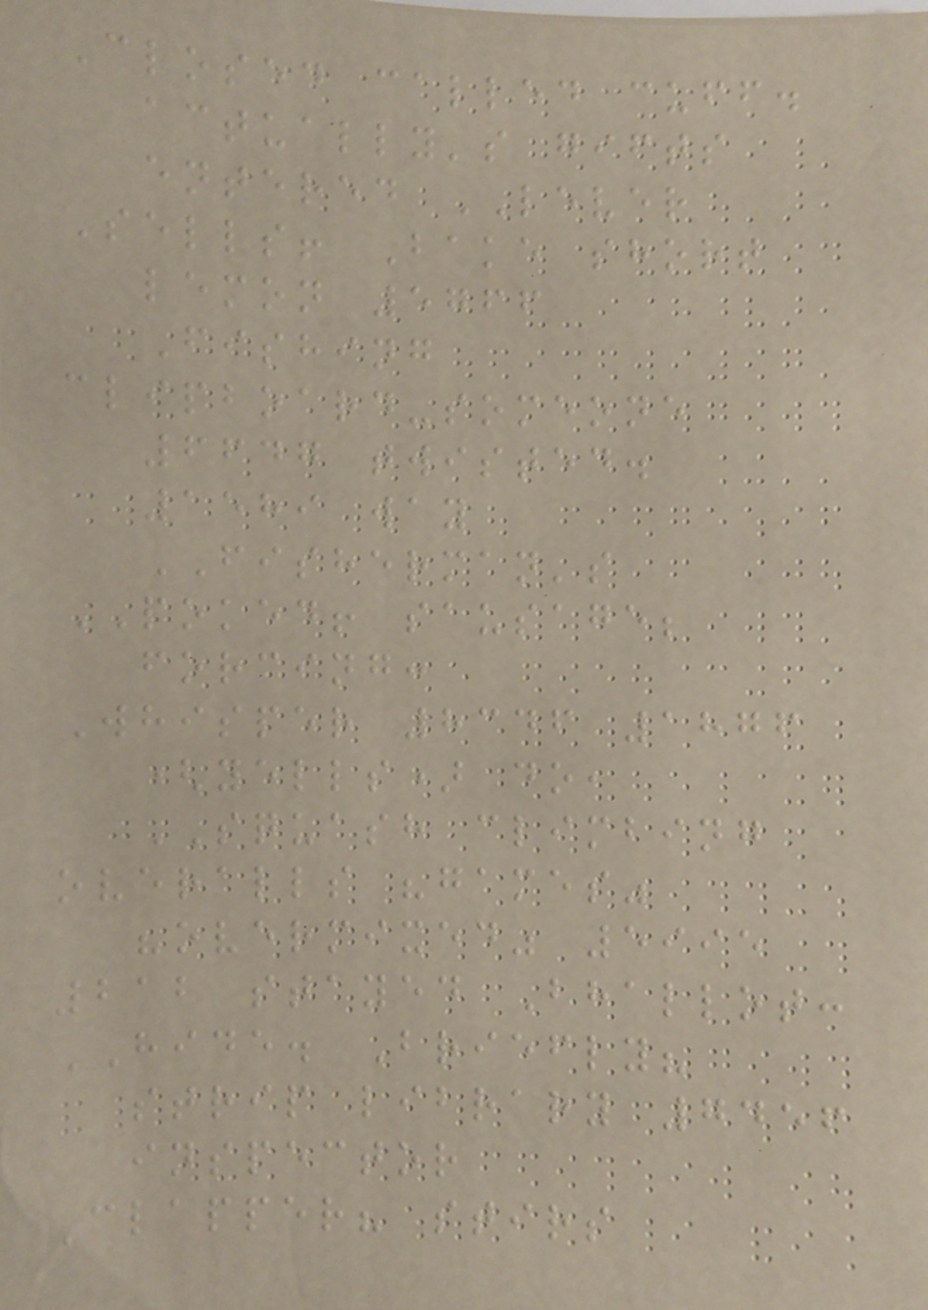Closed called cuff.
actually's gifts
entered LEVER
Sells! Bake short
lemon 5766
Fishing
clipboard-someone
6647 twisted.
1589 way
FISHERMAN's
POKED! sausage;
forcing:
Whisper 8346 1876
(yells) do,
SQUASH climbing
overalls "games"
"overmixed" 5995
212 stayed Bhallot:
HIDE. Briefly?
strip library 7456
inspector
Clapper? stirs
